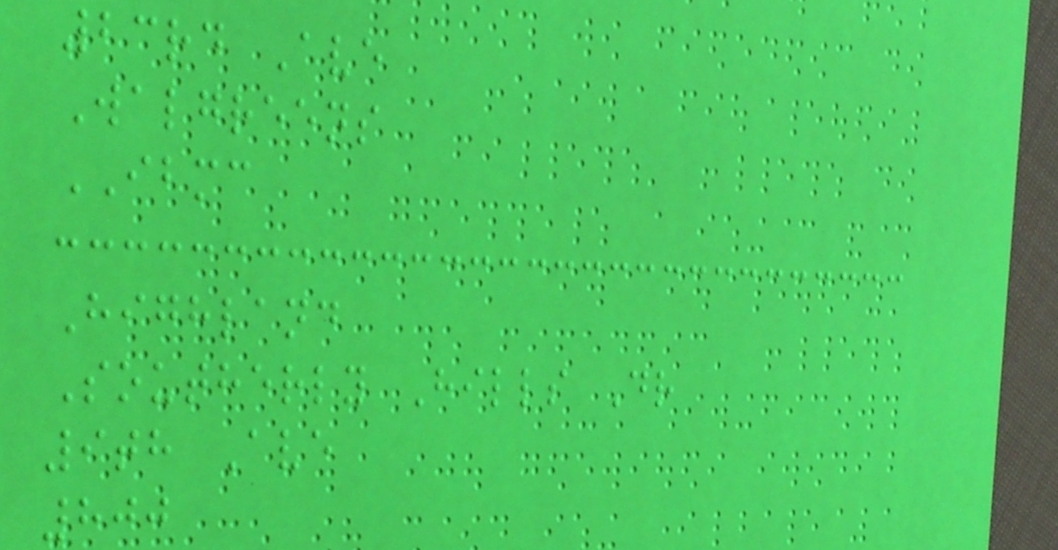23rd Ave
Walgreens
IBMC
Highland
Southerly Hills Dr
9th Ave
800
